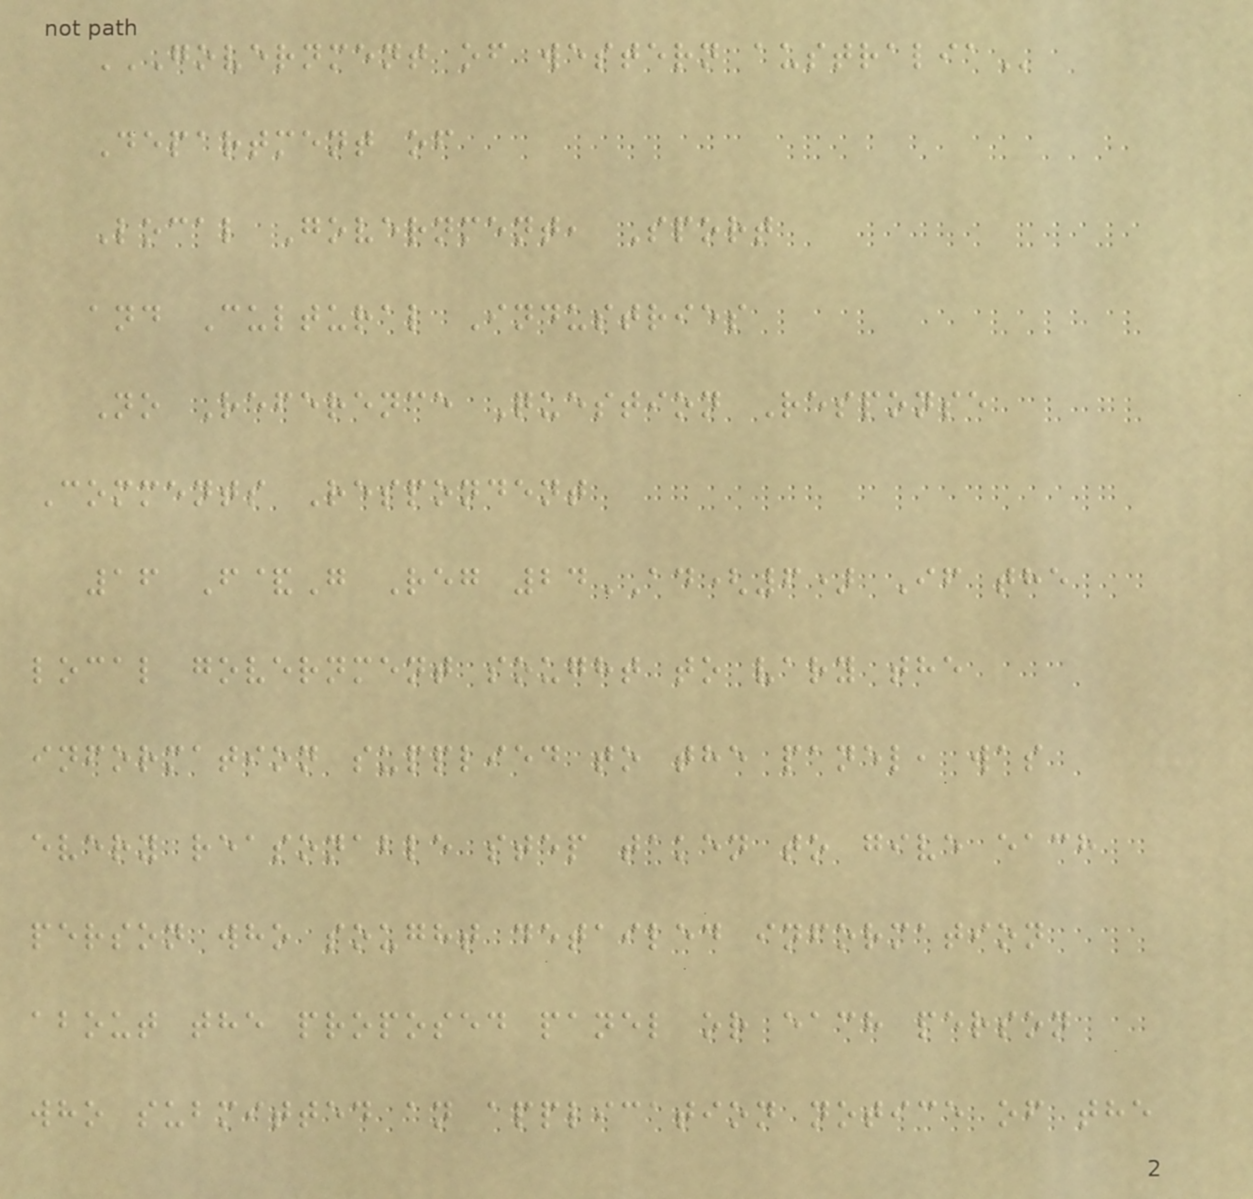GOVERNMENT OF WESTERN AUSTRALIA
Department of
Local Government, Sport
and Cultural Industries
No Reference Question Response
Comments Respondent
16 F&G Reg 24AD(6) If the
local government sought to vary the
information supplied to the panel, was
every reasonable step taken to give each
person who sought detailed information
about the proposed panel or each person
who submitted an application notice of the
